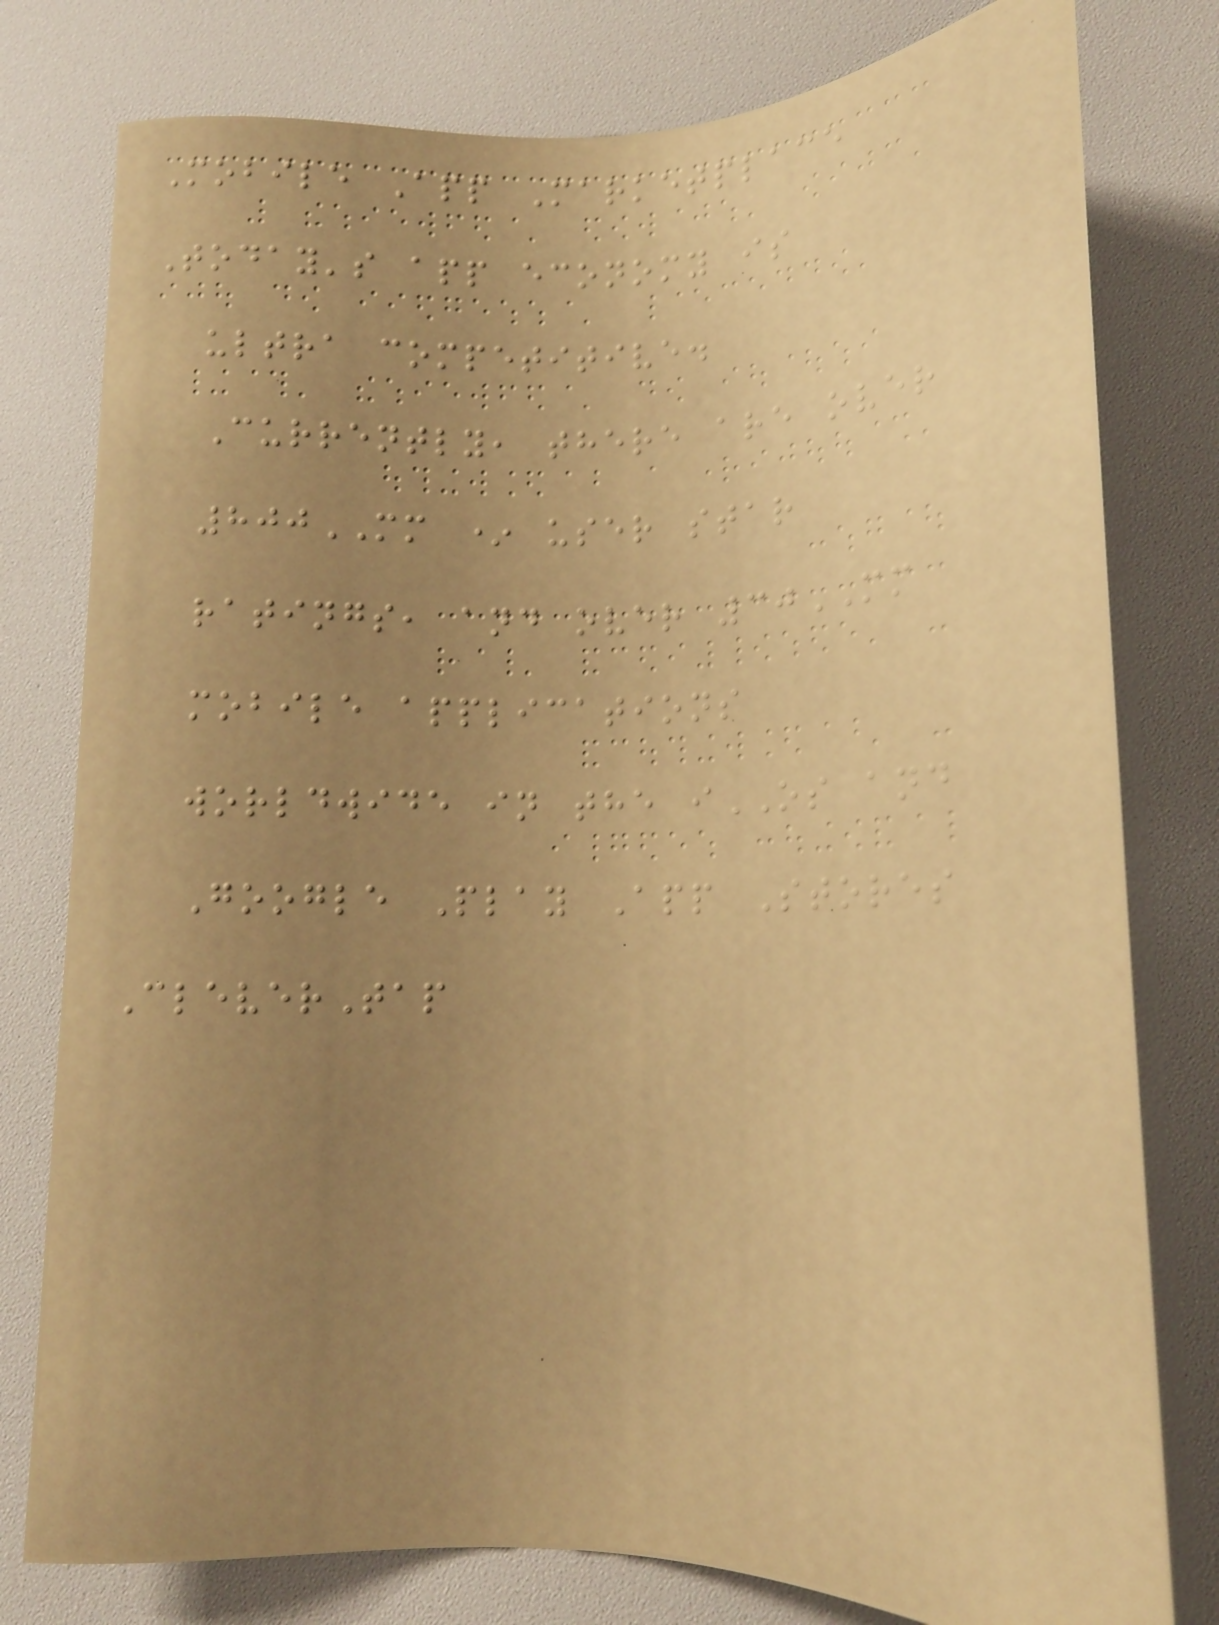Mobile App Marketplace
Today's app economy is
ultra competitive.
Currently, there are over
800MM * user star
ratings, and over 30MM
mobile applications
worldwide in the iOS and
Google Play App Stores
CleverTap
